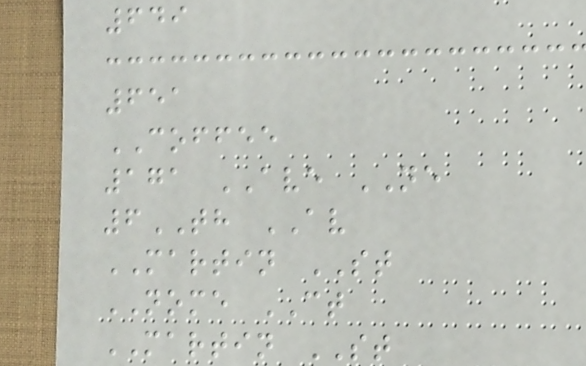649
651
COFFEE
171 AVE NE
6TH AV
MARTIN ST
NOME CT
MARTIN ST
